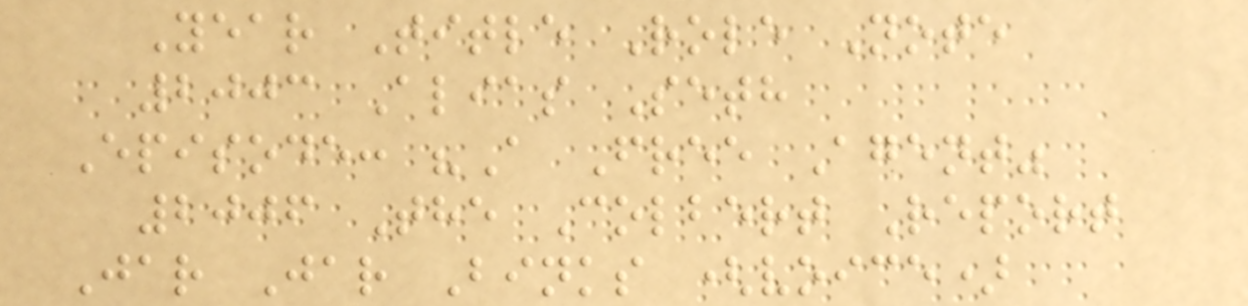Year Title Role Note
2003 Alias Seth
Episode: "A Free Agent"
2006 The Colbert Report
Jar Jar Binks (voice)
